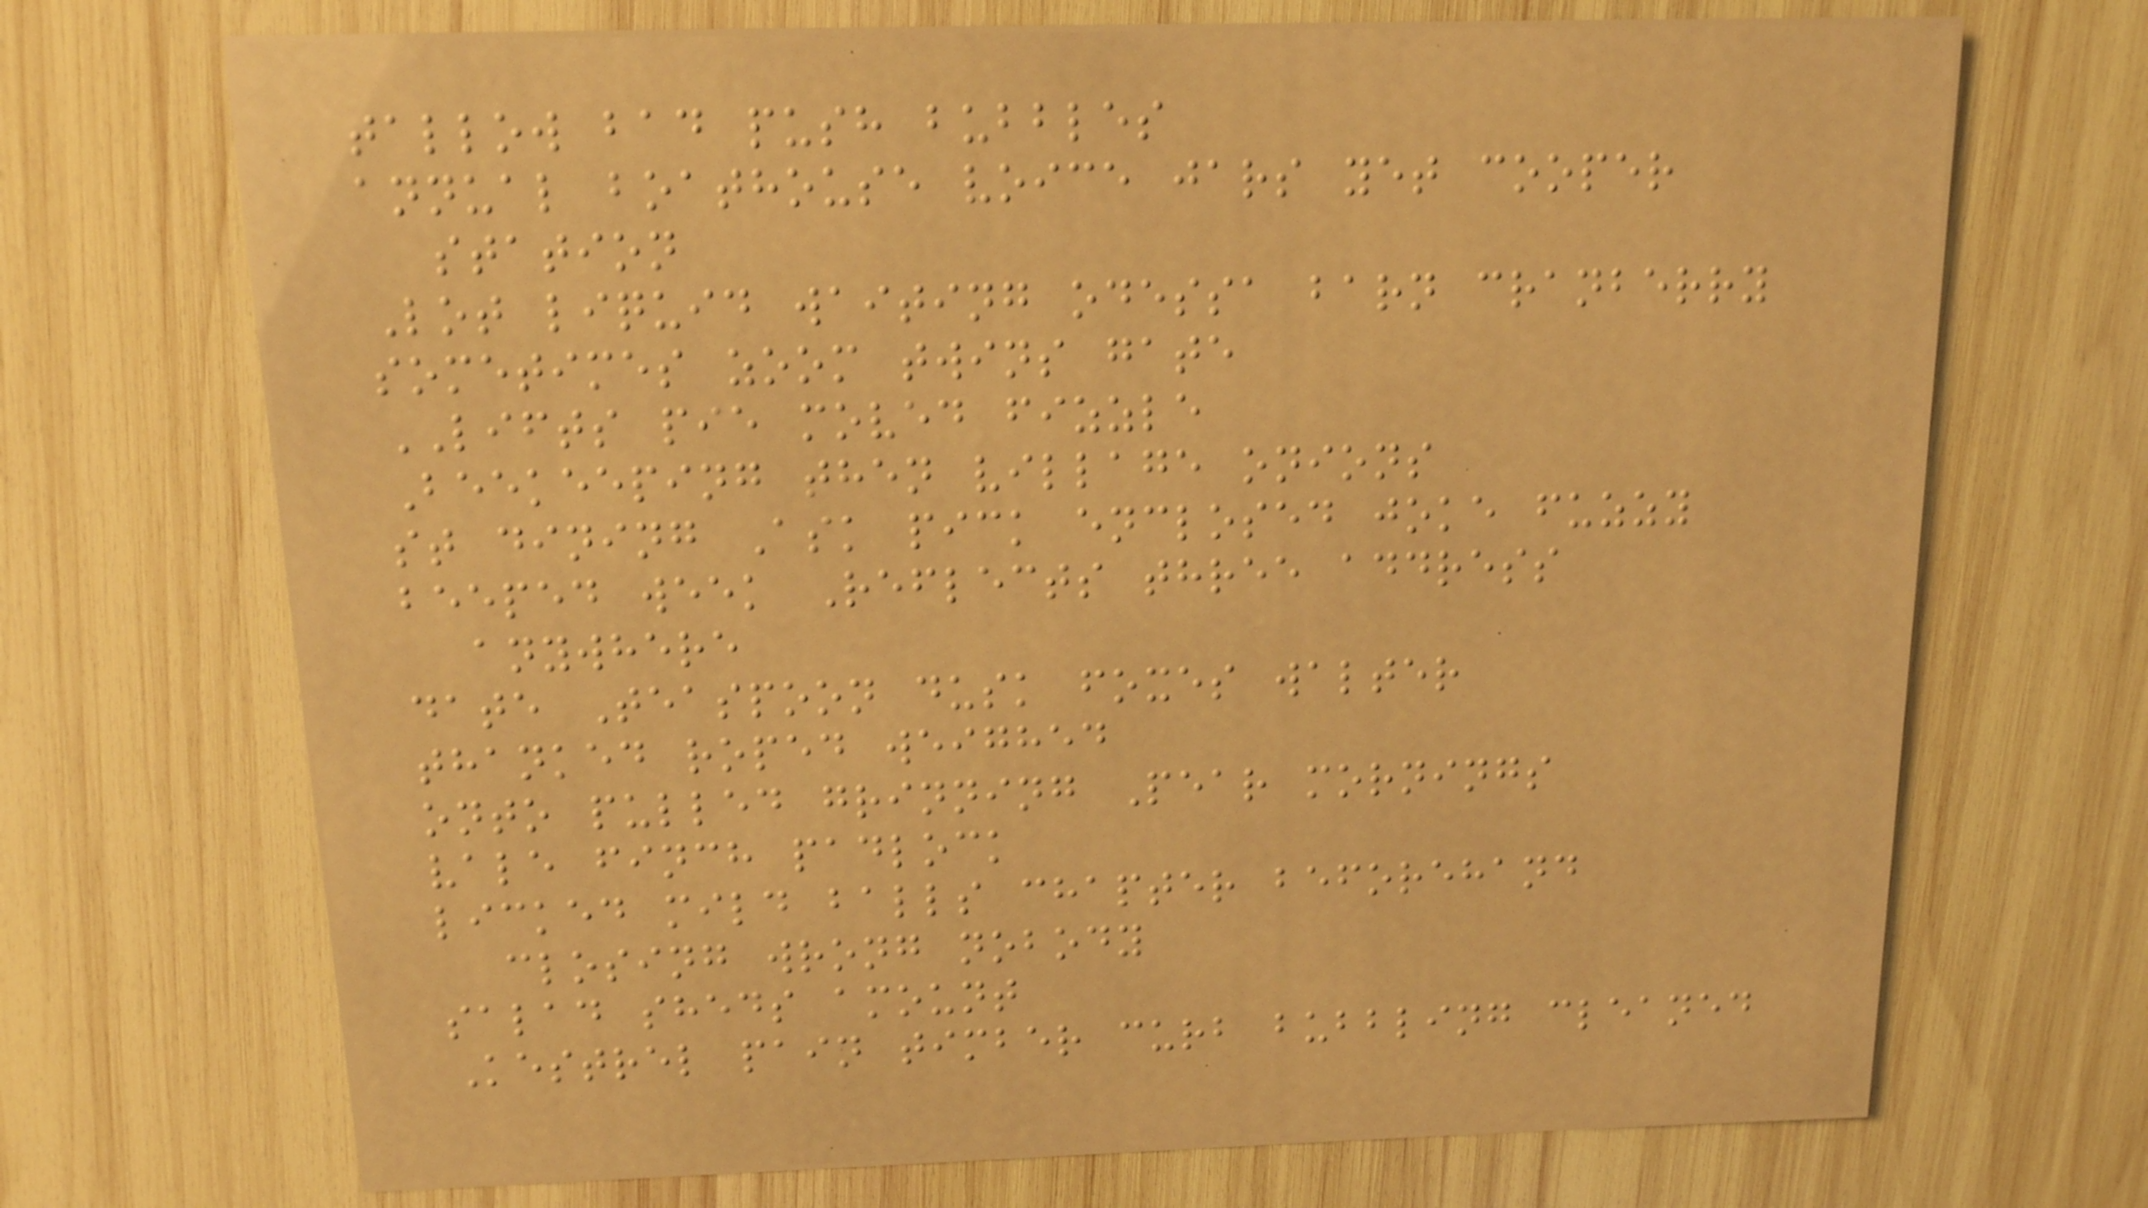tallow bad push bubbles
annual boathouse voice jars yet cooper
station
Lot liquid waiting odessa barn cranberry
sometimes zoom twins gate
LIFTS pie moved fizzle
Beekeeping then village onions
st dining Ask pick enclosed joke fuzzy
beeped week Reflects three address
anywhere
date Teaspoon dusk foxes walter
thanked roped weighed
onto pulled grinning Pear mornings
vale finch padlock
licked mild balls chapter beforehand
closing wrong nobody
salad sheds amount
Kestrel pain timber curb bubbling cleaned
